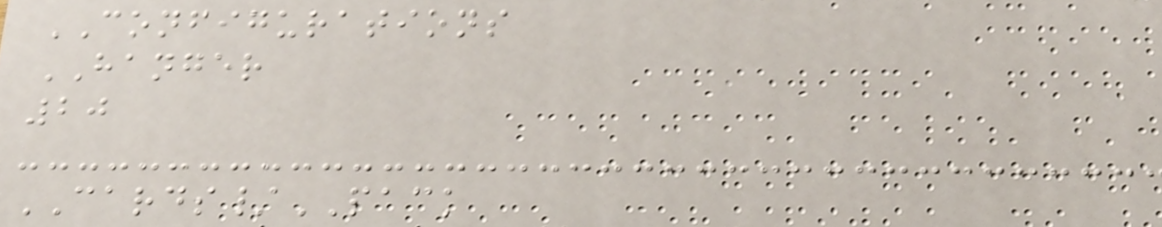CONFIGURATIONS
HANGER
20
CARDS/PACK
